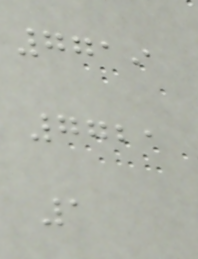7719
7721
1
